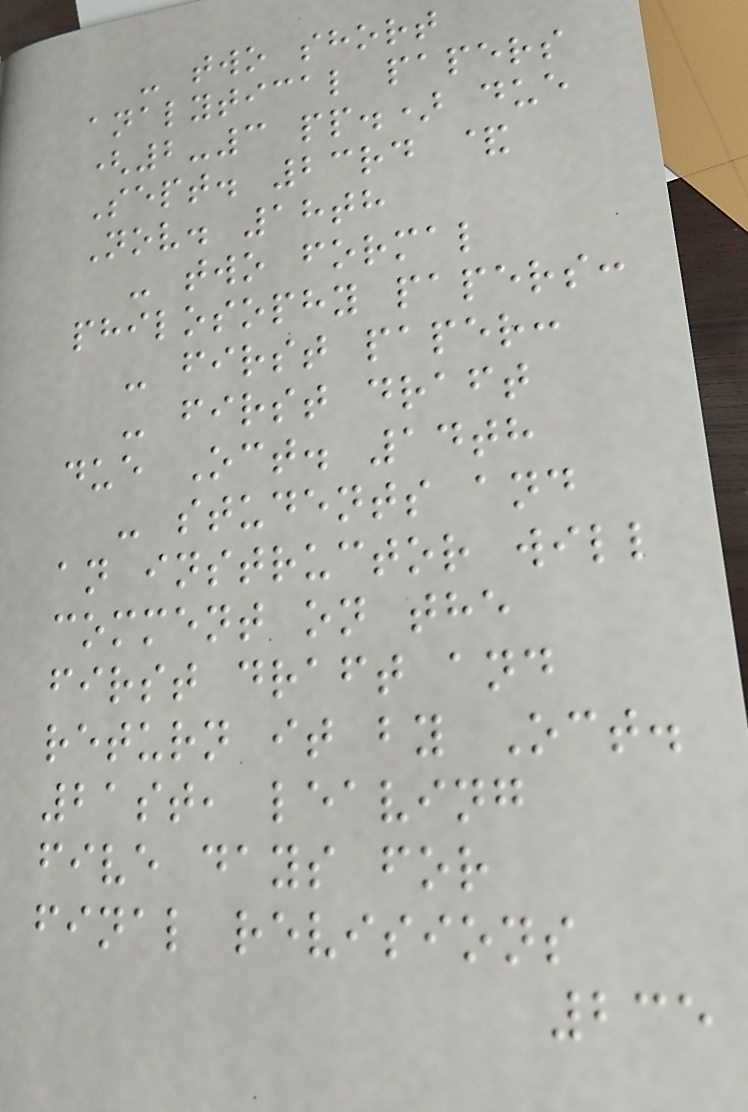- two short
analytical papers
(2-3 pp.) due
Sept. 23rd &
Nov. 18th
- two formal
philosophy papers:
- first paper:
- first draft
due Oct. 14th
- students and
an instructor will
comment on the
first draft and
return it by Oct.
21st, leaving
five days for
final revisions
235
